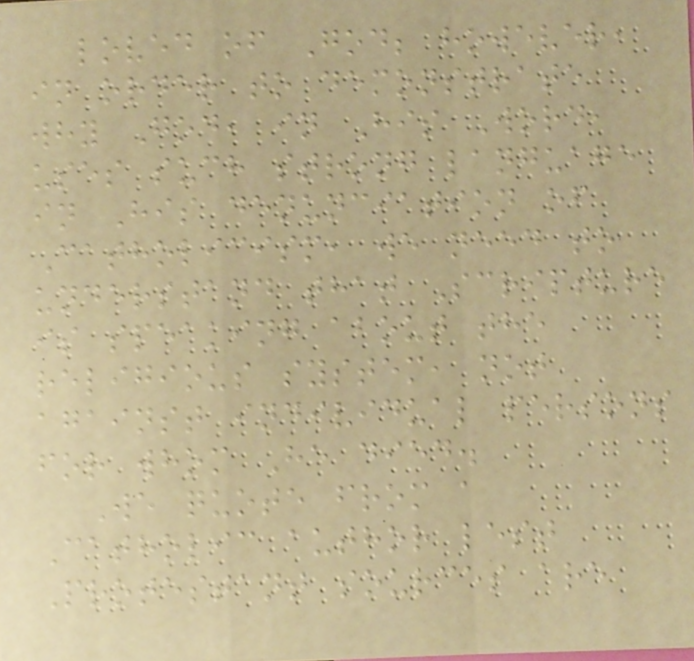loved of God; however,
in order to demonstrate
why God, in His Word,
uses such strong language
in His denunciation of
Catholicism, we need to
understand that Scripture
is speaking about the
religious system, not
against individual persons
for whom He died.
We quote from a
Catholic author lest
Protestant sources are
